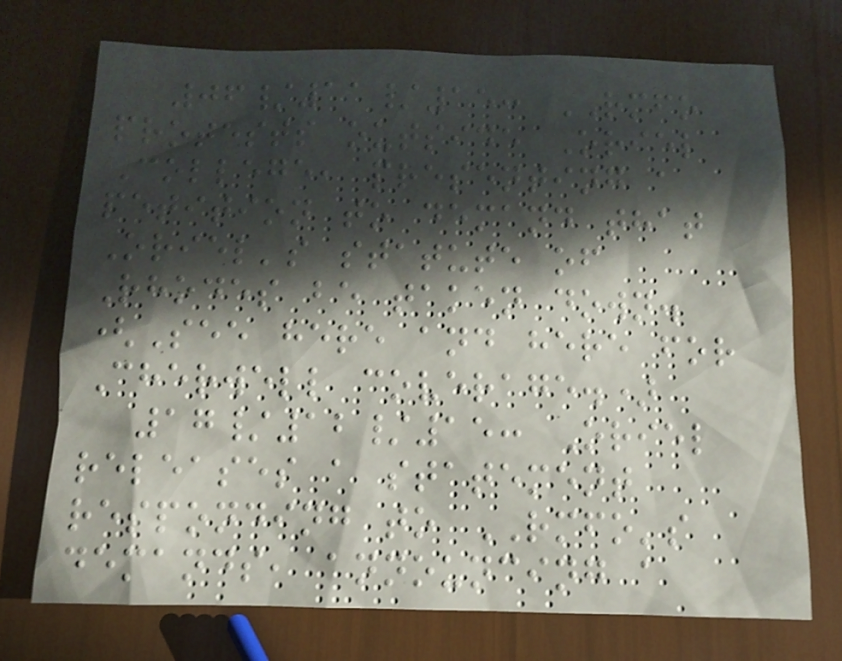06/11/15: RMFO
protests outside Oriel
College, presenting a
petition to demand that
Oriel's statute of
Rhodes be taken down.
(See here and here for
Cherwell coverage.)
17/12/15: Oriel
releases a statement
responding to RMFO's
demands, announcing a
